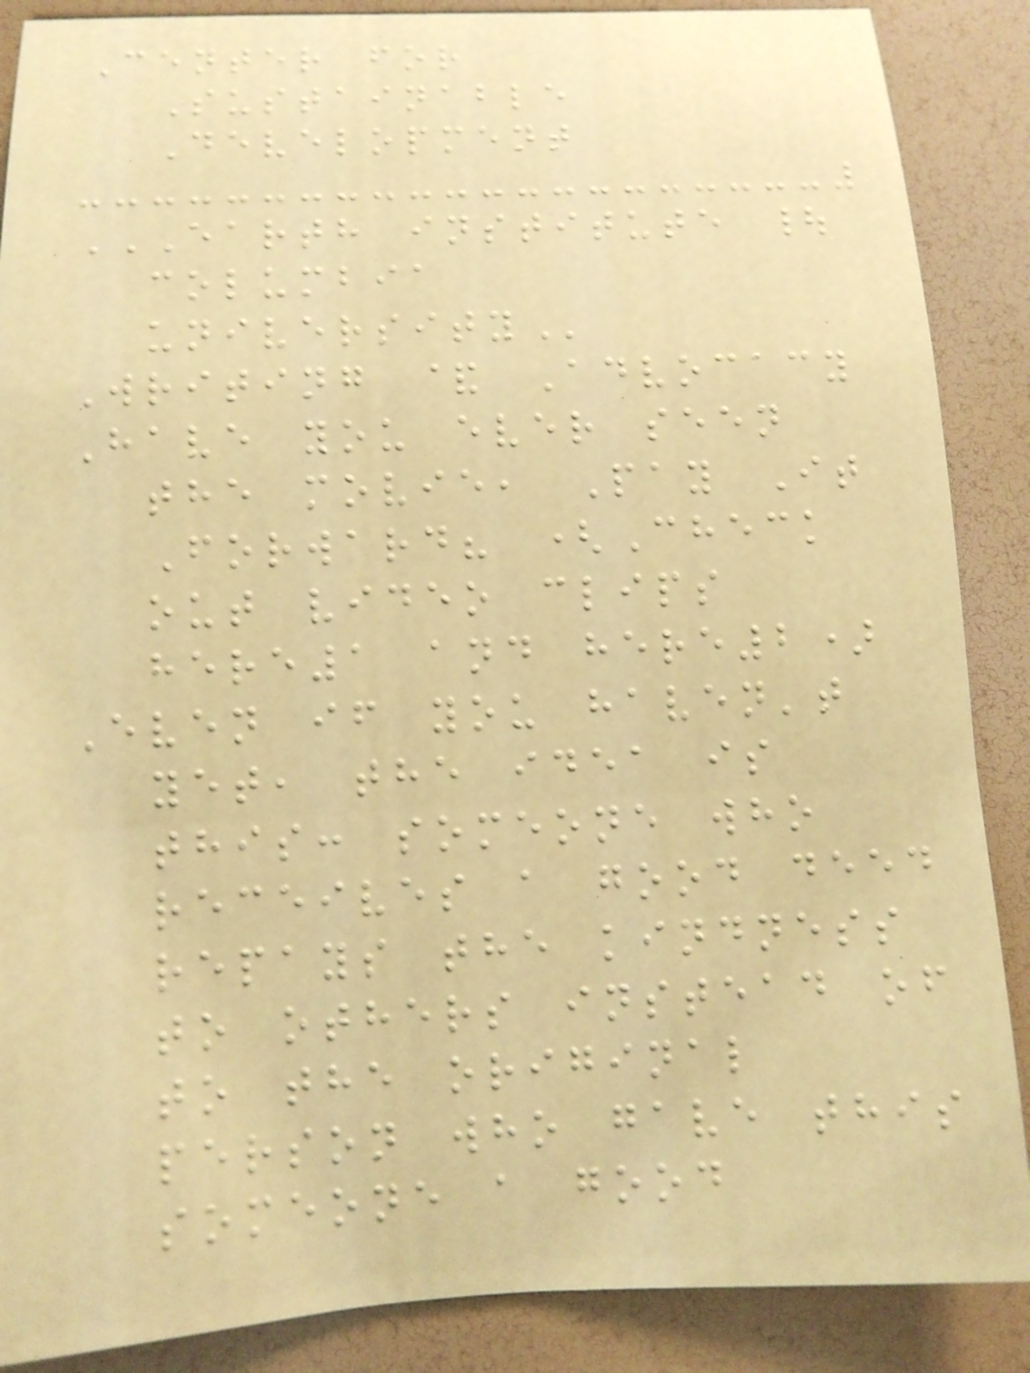Center for
Sustainable
Development
EARTH INSTITUTE |
COLUMBIA
UNIVERSITY
Writing & Advocacy
Have you ever seen
the movie, Pay It
Forward? (Check
out video clips
here1 and here2)
Even if you haven't
yet, the idea is
this: someone who
receives a good deed
repays the kindness
to others instead of
to the original
person who gave this
someone a good
